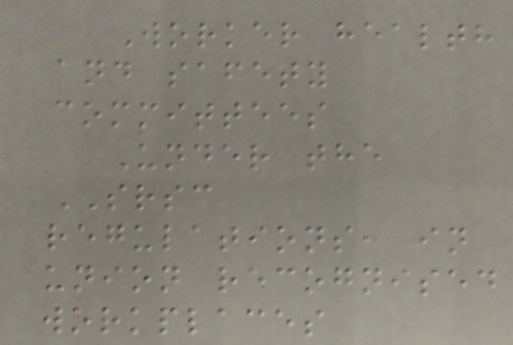Worker health
and safety
committees
Under the
SRSC
regulations, in
union recognised
workplaces
